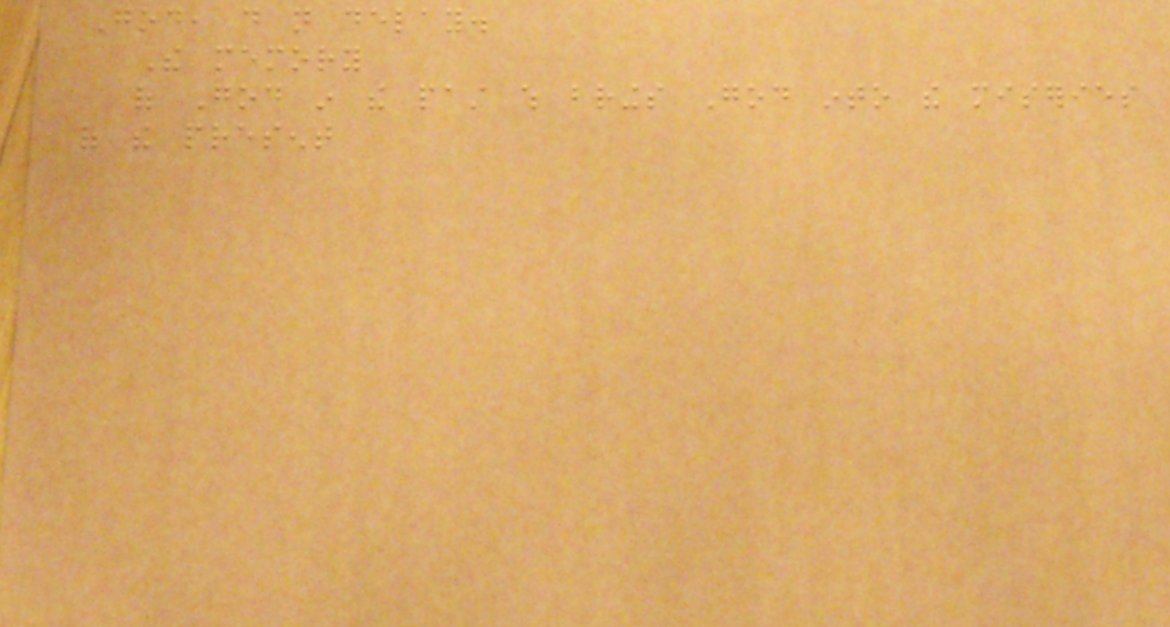God, do not delay.
The memory
of God in the past which brings God into the miseries
of the present
